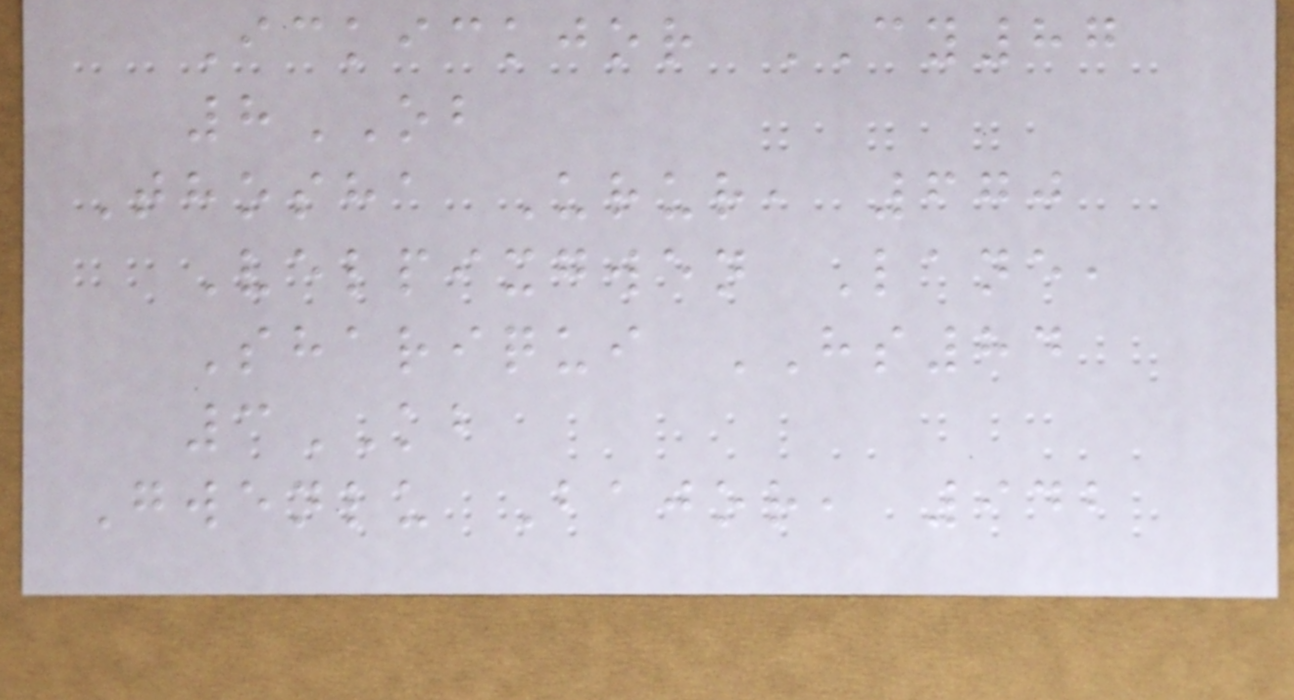Ickickjor CY87
8OB
Thosha Urur, 670
Velpixgwen Lane,
Shariqui HS84
3KB
Gwenlu Bajor, 942
